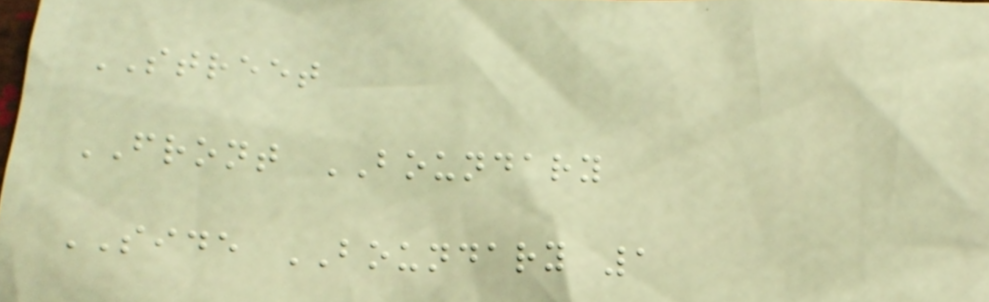STREET
FRONT BOUNDARY
SIDE BOUNDARY 1
